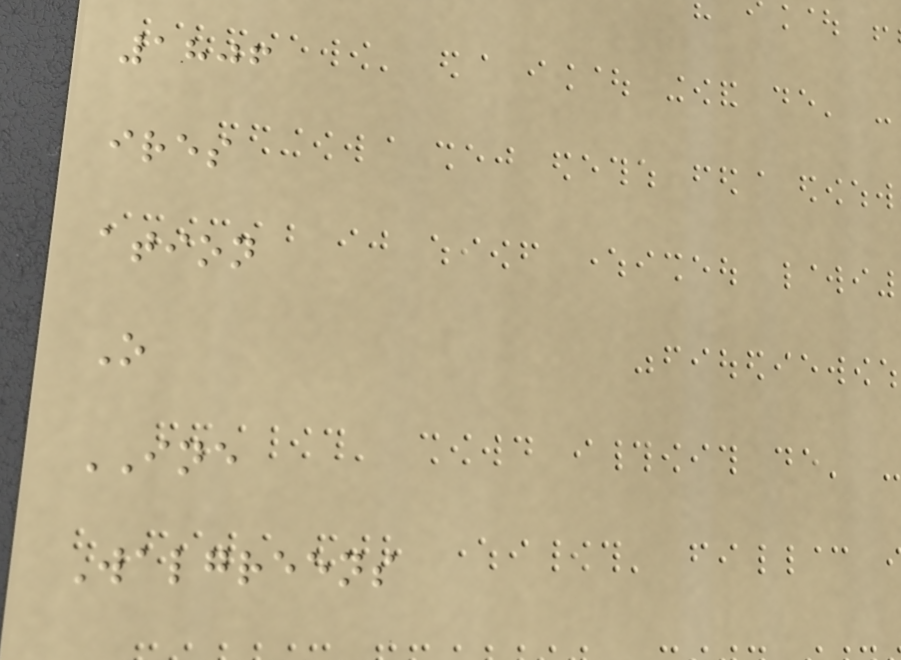1806
ires
ation
O
INE
Walgreens
